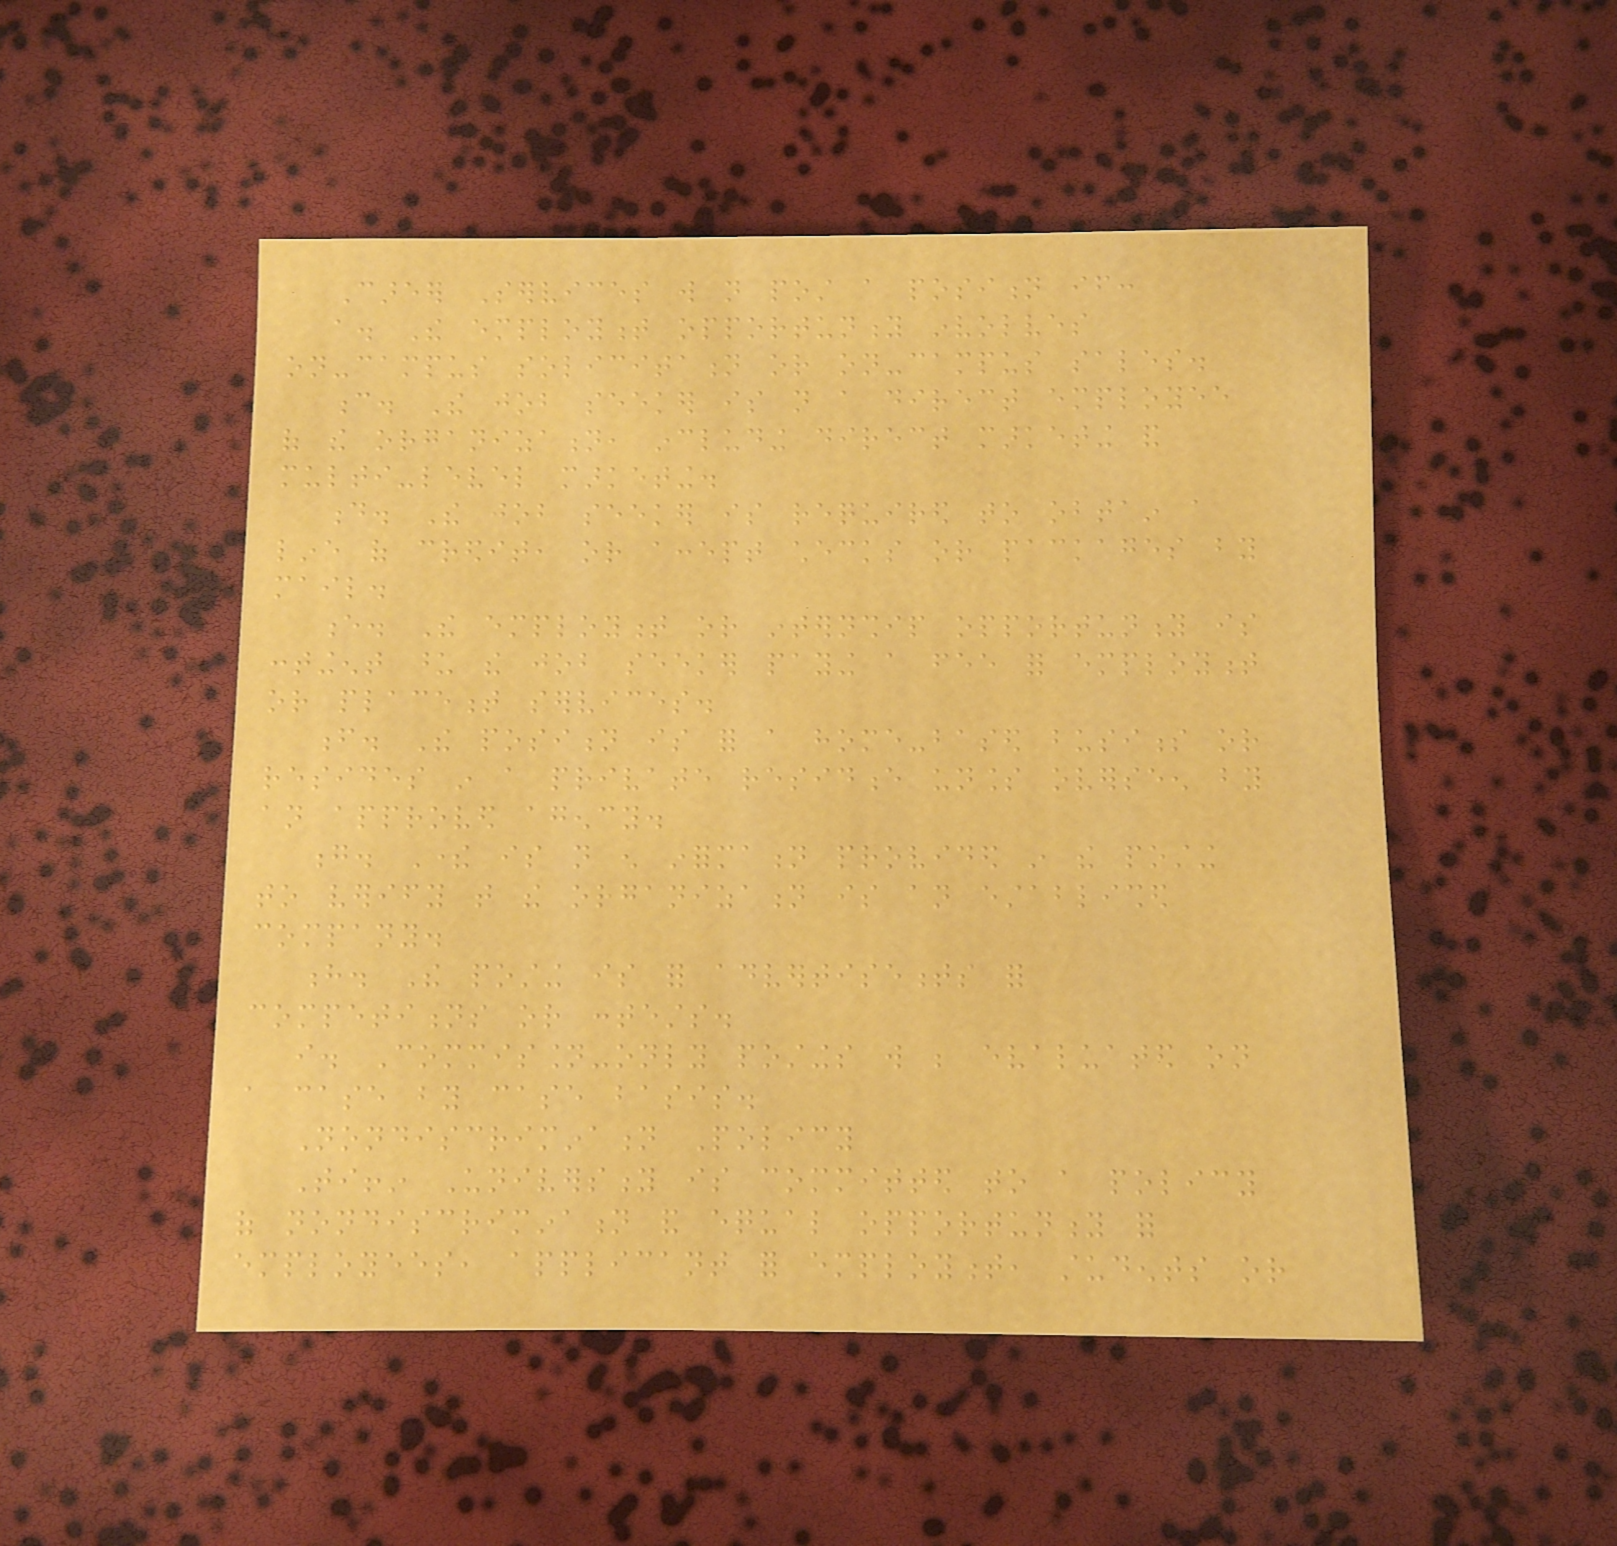Career Services will not post a position if:
a. The employment opportunity involves
on-campus solicitation or on-campus sales.
c. The job seeker is not a direct employee
of the organization, including direct marketing and
multi-level marketing.
d. The job seeker is required to obtain a
line of credit, or accept checks or packages by
mail.
e. The employment or internship opportunity is
contingent upon the job seeker paying a fee for employment
or placement services.
f. The position is for a home-based business or
resides in a private residence unless overseen by
an approved agency.
g. There is not enough information provided in the posting
to verify that the organization is an established
company.
h. The posting is for advertisements for
competitions or contests.
i. Commission-only postings will be evaluated on
a case by case basis.
Nondiscrimination Policy
Tiffin University is committed to a policy
of nondiscrimination and equal opportunity for
employees, applicant for employment, students or
